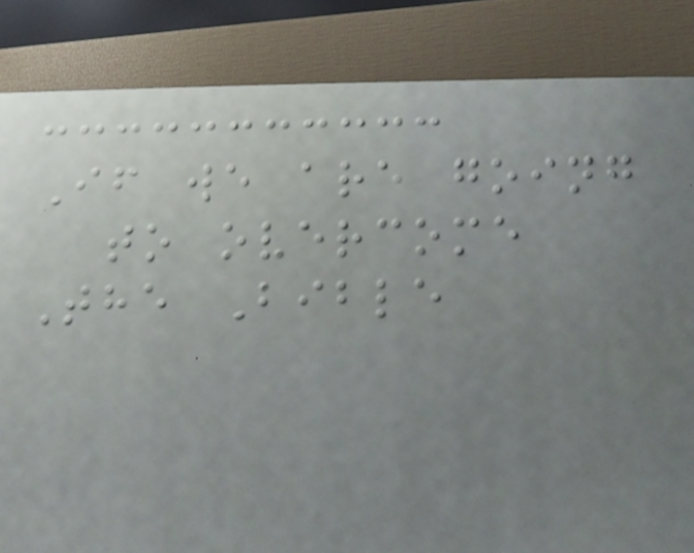If we are going
to overcome
The Bible
